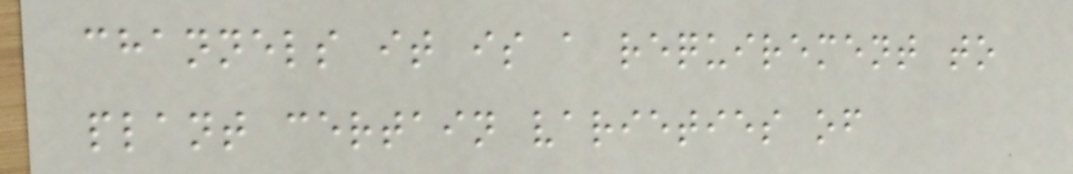channels it is a requirement to
plant certain varieties of
